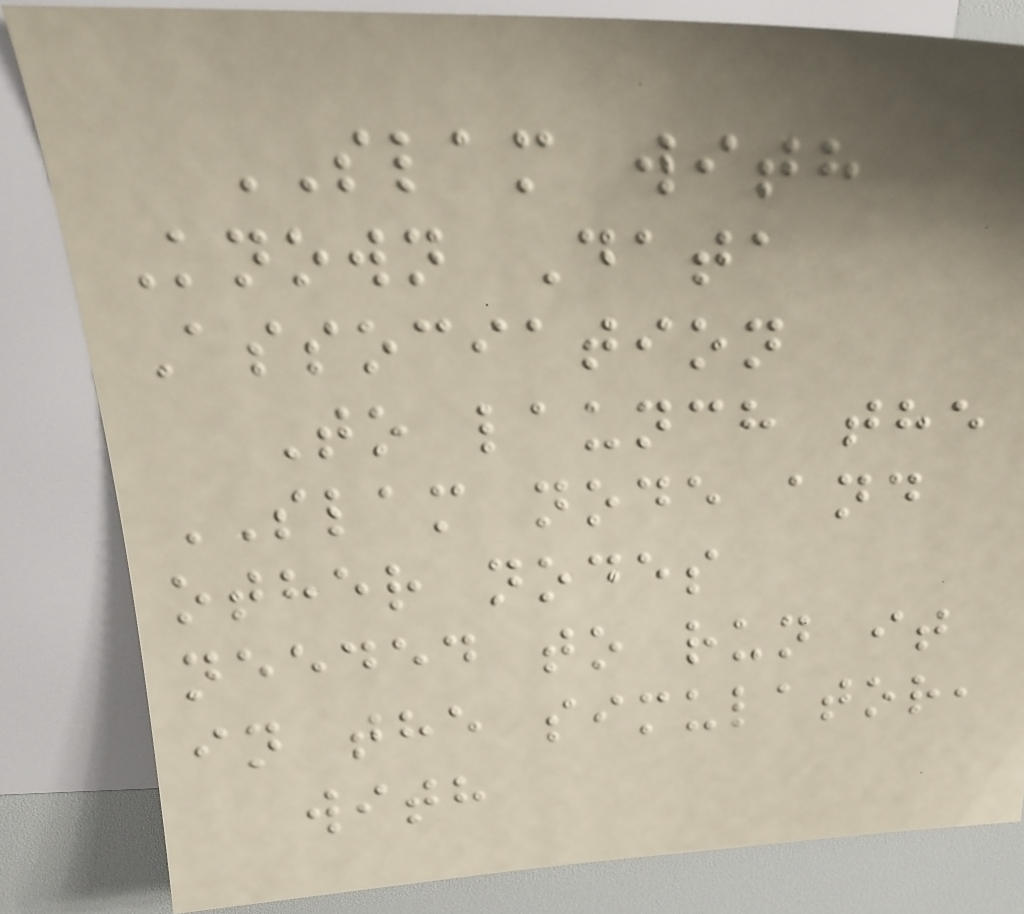SLAM with
Known Data
Association
To launch the
SLAM node and
other nodes
needed to run it
in the simulator,
with
